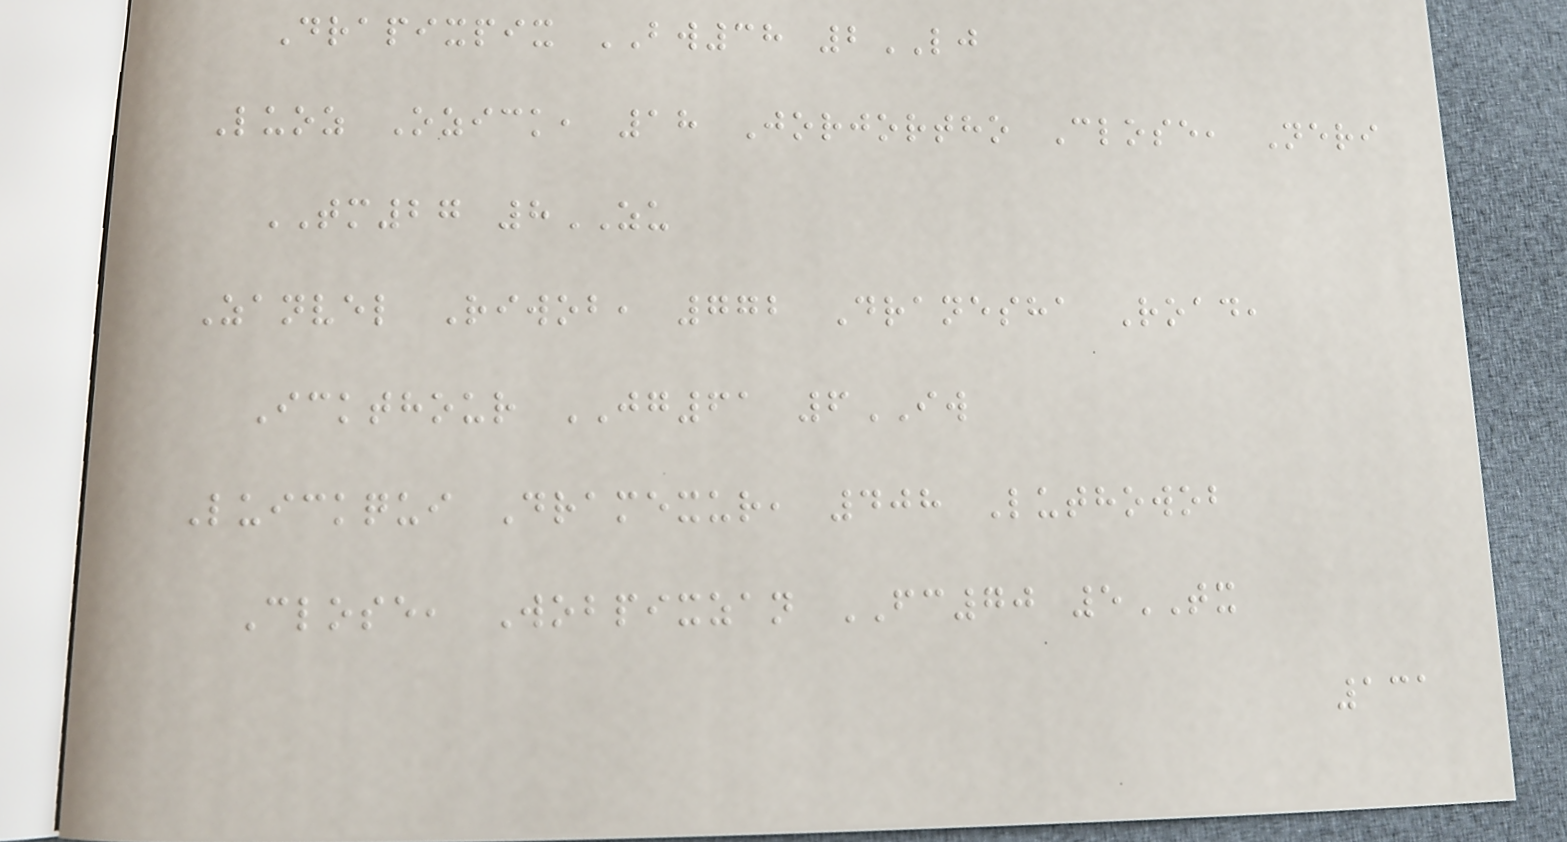Drapixpix BW38 2LJ
Luoz Ozick, 18 Jorjortho Close, Neri
TM27 8ZU
Zanvel Riwob, 772 Dranesha Road,
Ickthour JG61 6IW
Luickqui Dramexur, 408 Luthowob
Close, Wobpixzan FC70 5TX
131
